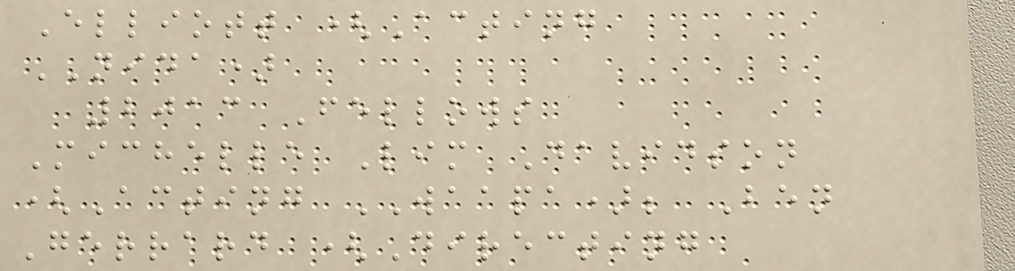Elliott (Acting
NIDA)
2013 Fellows
Michelle Lim Davidson
(Acting WAAPA); Ben
Gerrard (Directing
